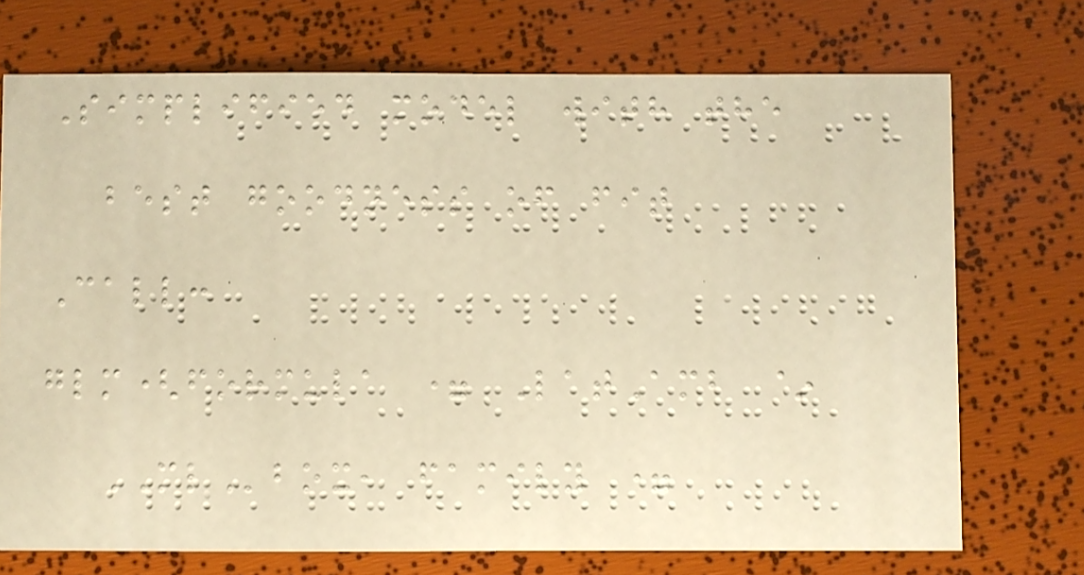Simplified model with the
best goodness of fit
Call:
glm(formula = LatAmb ~
MLbox, family =
